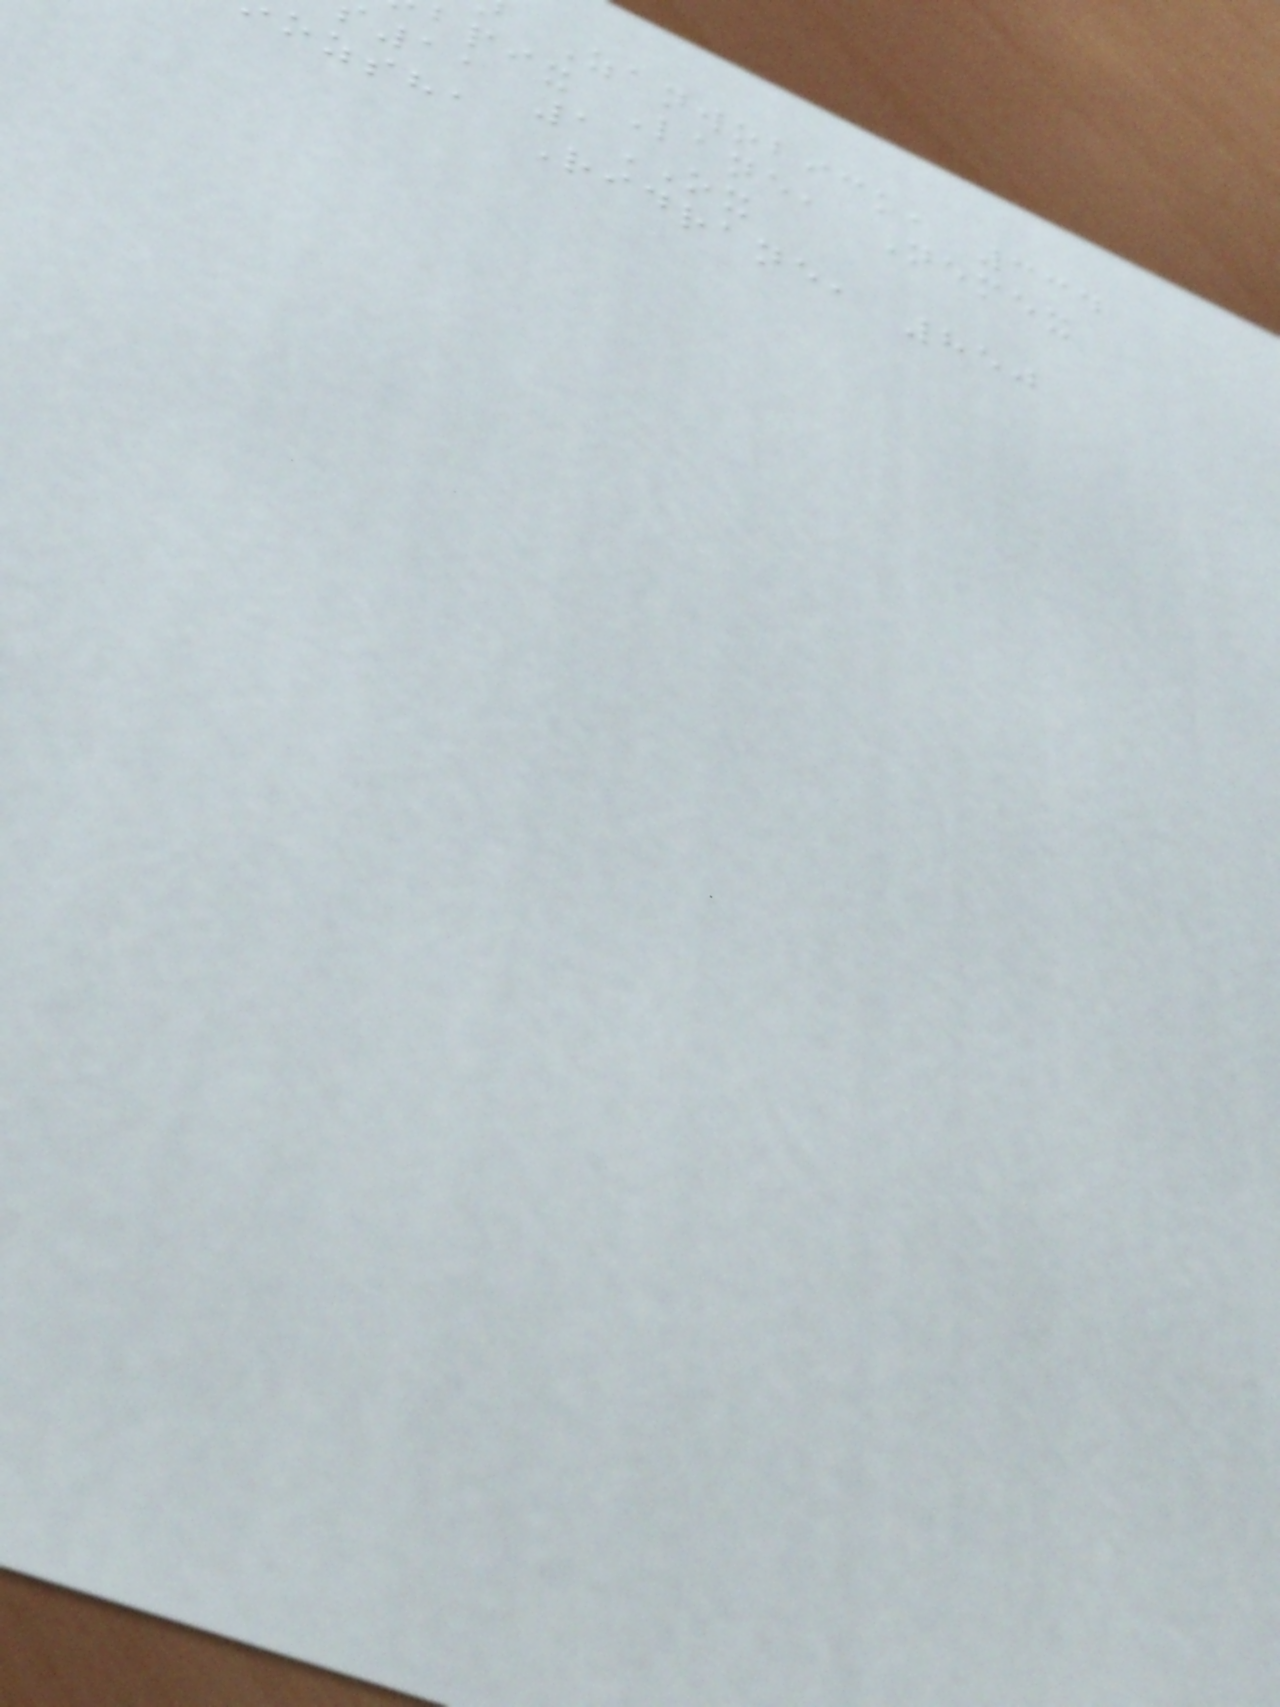Zanwobick, 334
bpix Lane, Nemex
11 1OX
ozsha Ridrane, 850
